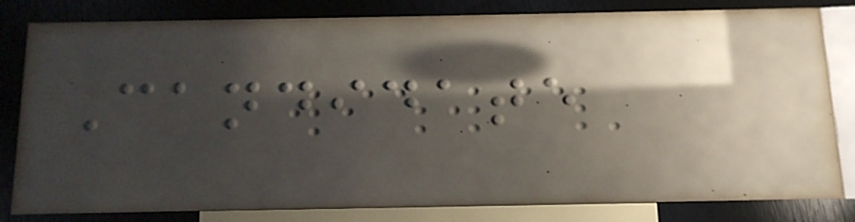Candidate
